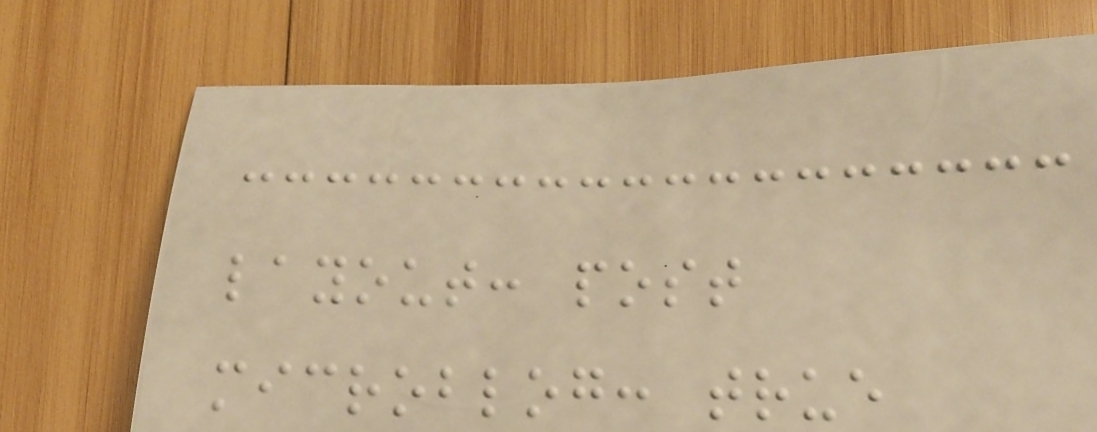layout: post
microblog: true
